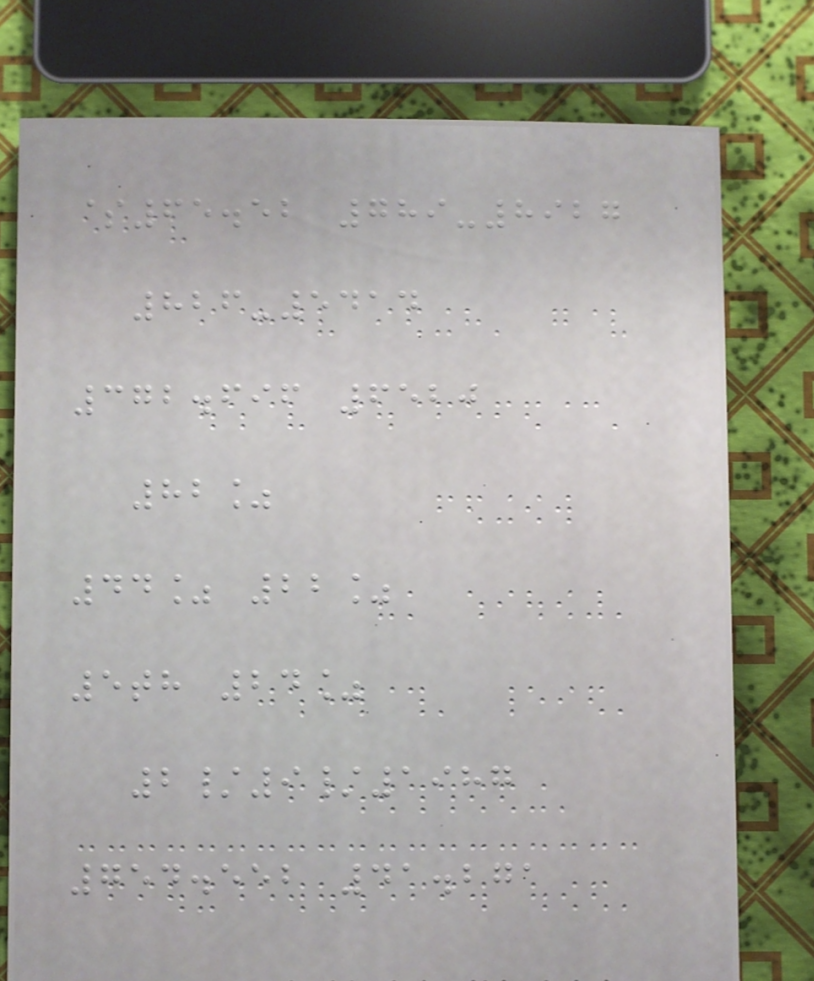$65.52 789-8927
826-5414
372.696 6520
82%
44% 22%
5th 24%
2/9/1987
754.552 41.271
